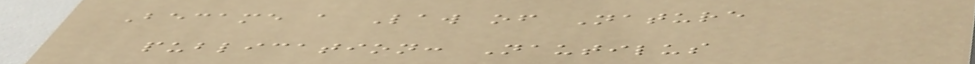Became a Law of Nature
publication: Nautilus
